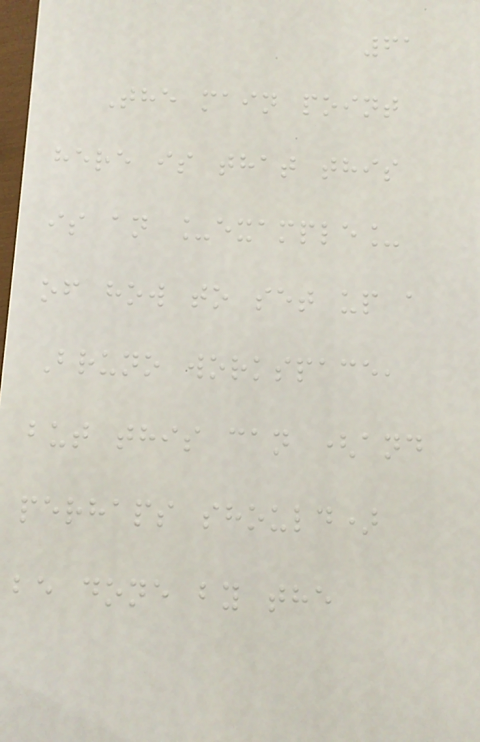61
The main point
here is that this
is an _example_
of how to set up a
Bruno workspace,
but this can (and
perhaps should)
be done by the
